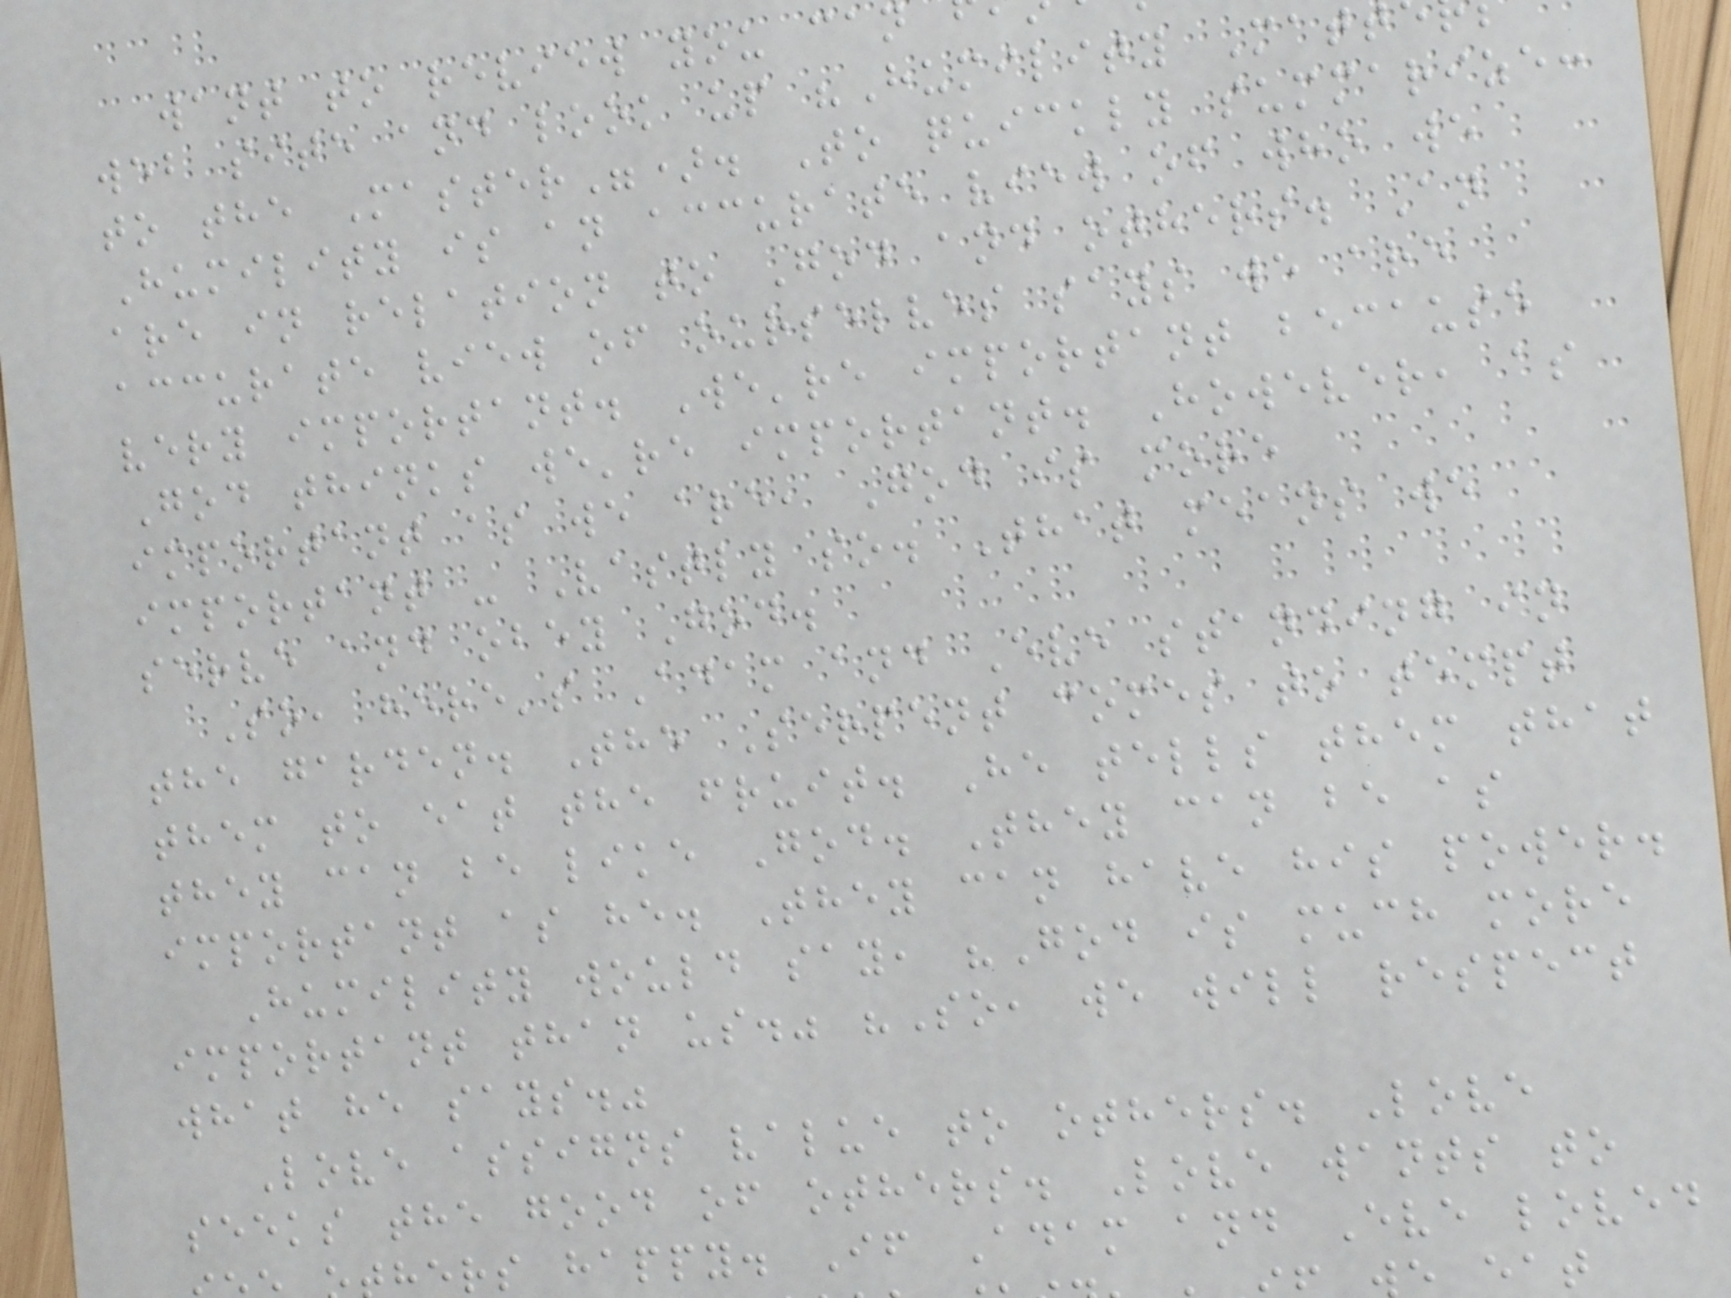want to review you can
web site and look up "Humility Matt
to the Master"). To quickly summarize:
Humility is an accurate view of who we
are in relation to God and others. An
accurate view of ourselves says we are
very important. We're important because
God thinks we're important. However, as
important as we are, God is more
important - Vastly so. That means we
serve and obey God.
So, here's Adam and Eve standing in
the garden. The Serpent comes to tempt
them to eat the fruit. He tells them that
they can be like God. They can be as
important as he. They can have his power.
Humility would say, "God is much more
important than us." "So, we will respect
what he says."
Love assigns value to others. Love
seeks the good of others. Love wants to
hers happy. If Adam and Eve loved
